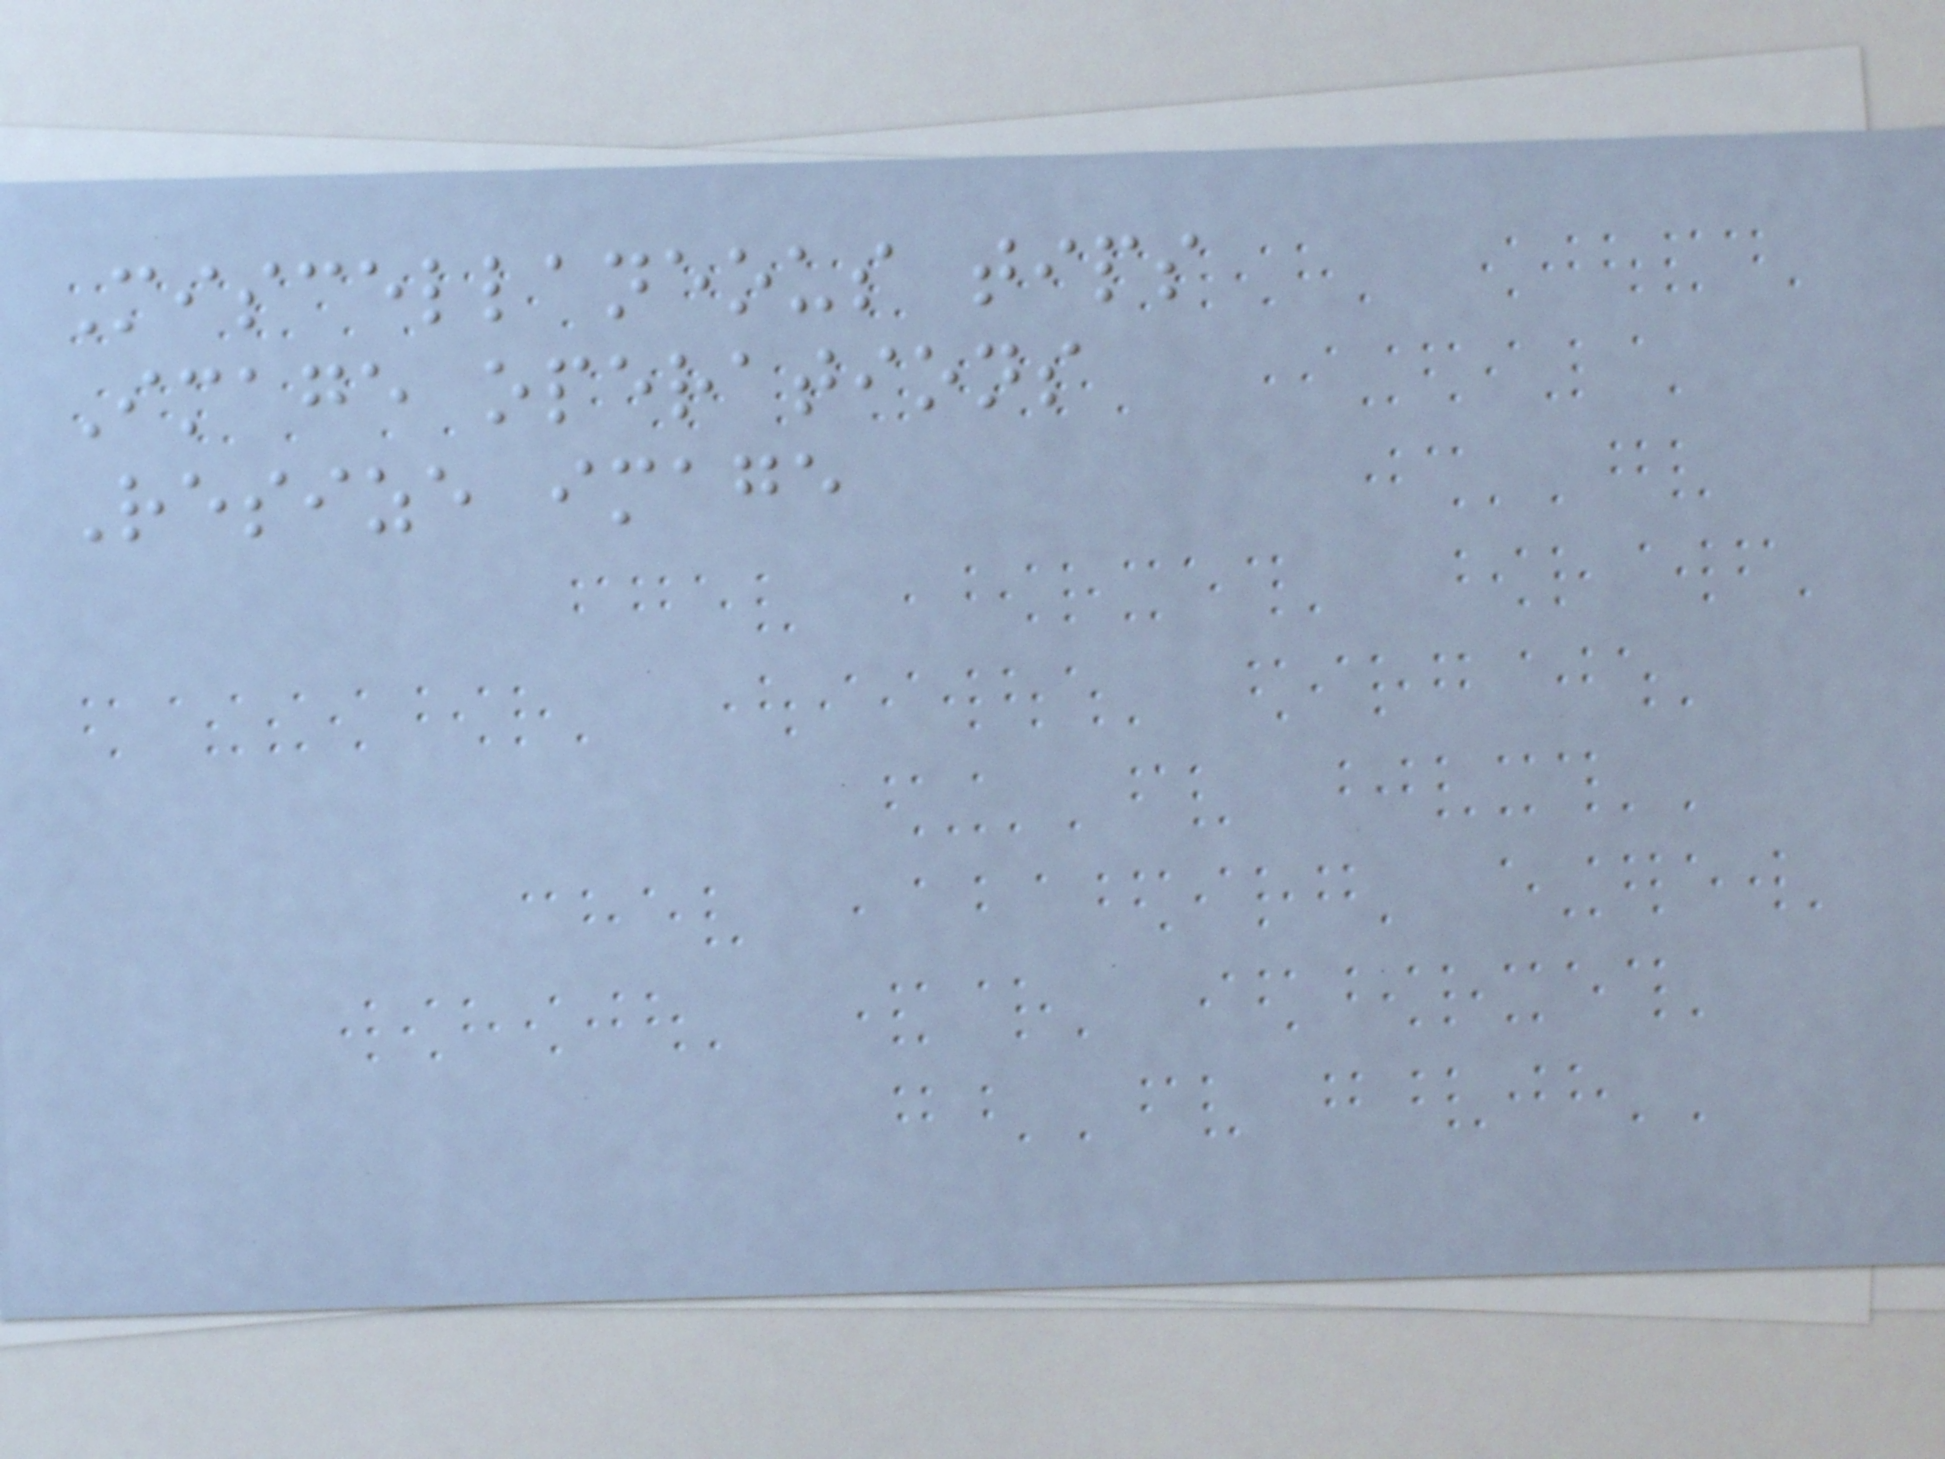Miscellaneous tips
Image operations
Resize image
